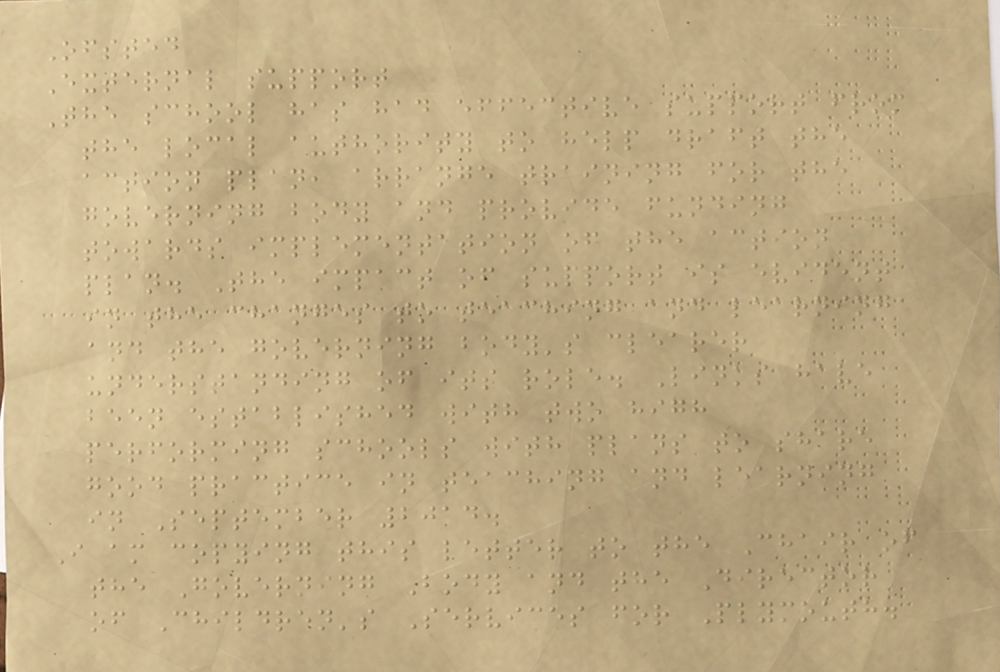Ofsted
External support
The school has had effective support from
the local authority to help draft the
action plan, arrange training for the
governing body and provide funding
towards implementation of the action
plan. The impact of support is evident
in the changes to teaching and learning
and the governing body's clearer
understanding of its role. Links have
been established with two high
performing schools with plans to share
good practice in teaching and learning
in September 2014.
I am copying this letter to the Chair of
the Governing Body and the Director
of Children's Services for Plymouth.
